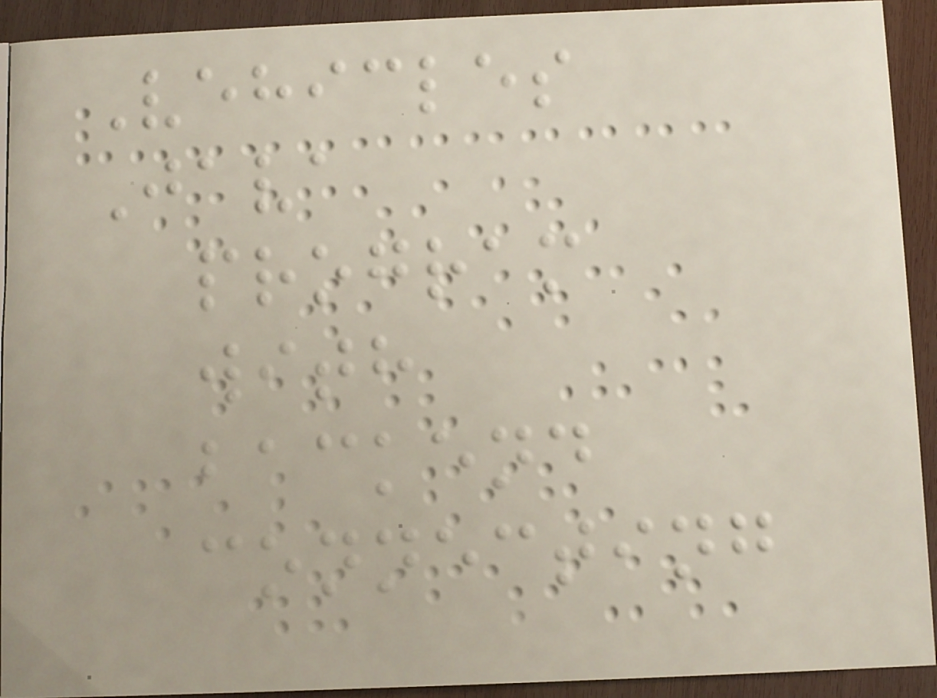Vehicles
Java
program
with
backend
connecting
